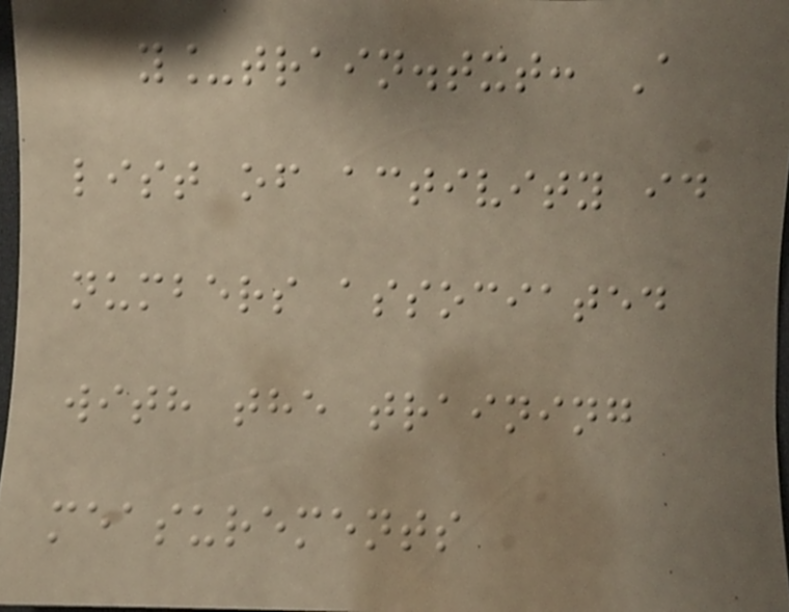y_train.txt: A
list of activity id
numbers associated
with the training
measurements
